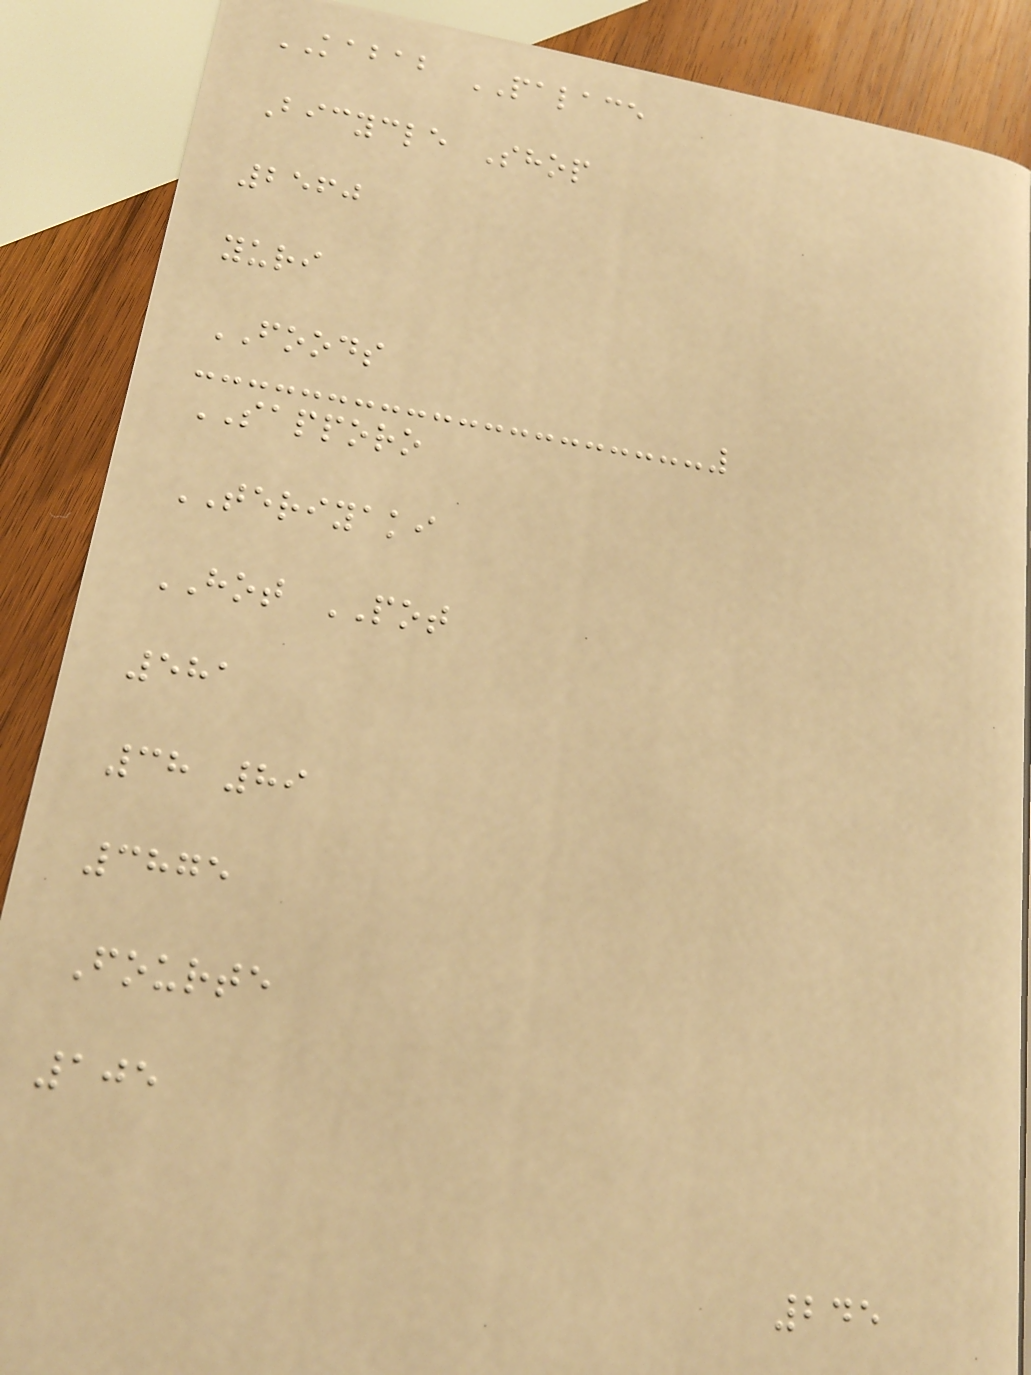KABAB PALACE
Bicycle Shop
2560
yuri
FOODS
SAPPORO
TERIYAKI
HOT POT
581
38 89
3875
Fourte
105
245
